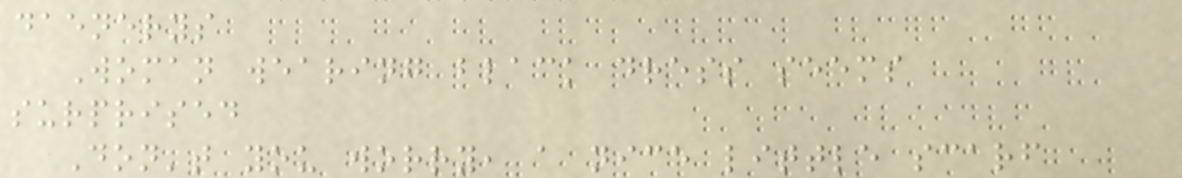daenerys
Woman wearing black dress seems
surprised
Don't you worry, a nice little scarf
